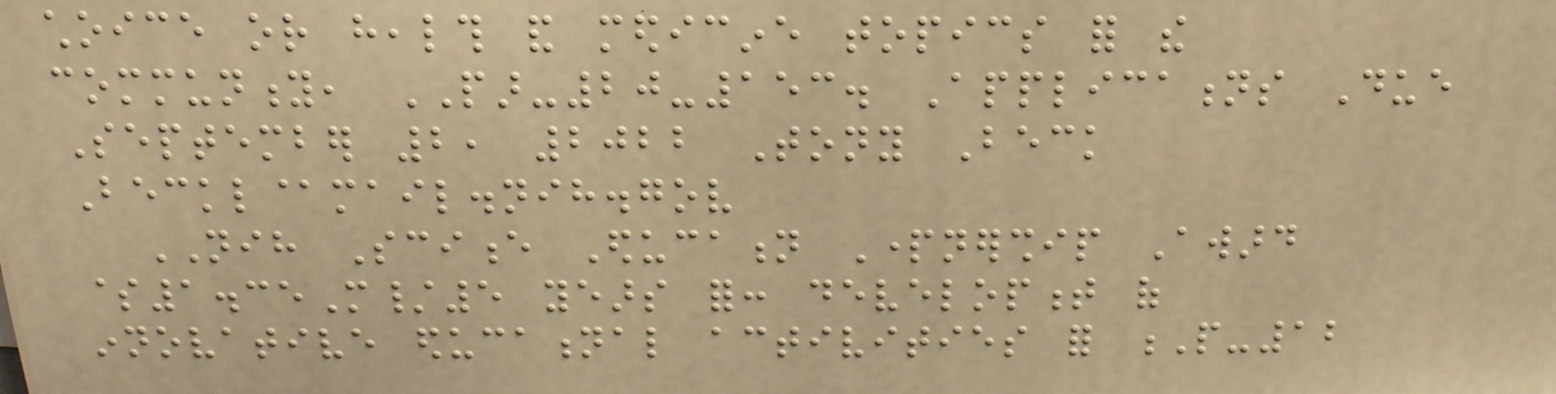choice or health and medicine topics for the
community, PAR-20-153. Applications Due
September 2, 2022 Tony Beck
Beckl@mail.nih.gov
NIH Science Education Partnership Award
$1.35M/5 years for: development of
innovative educational activities for P-12
